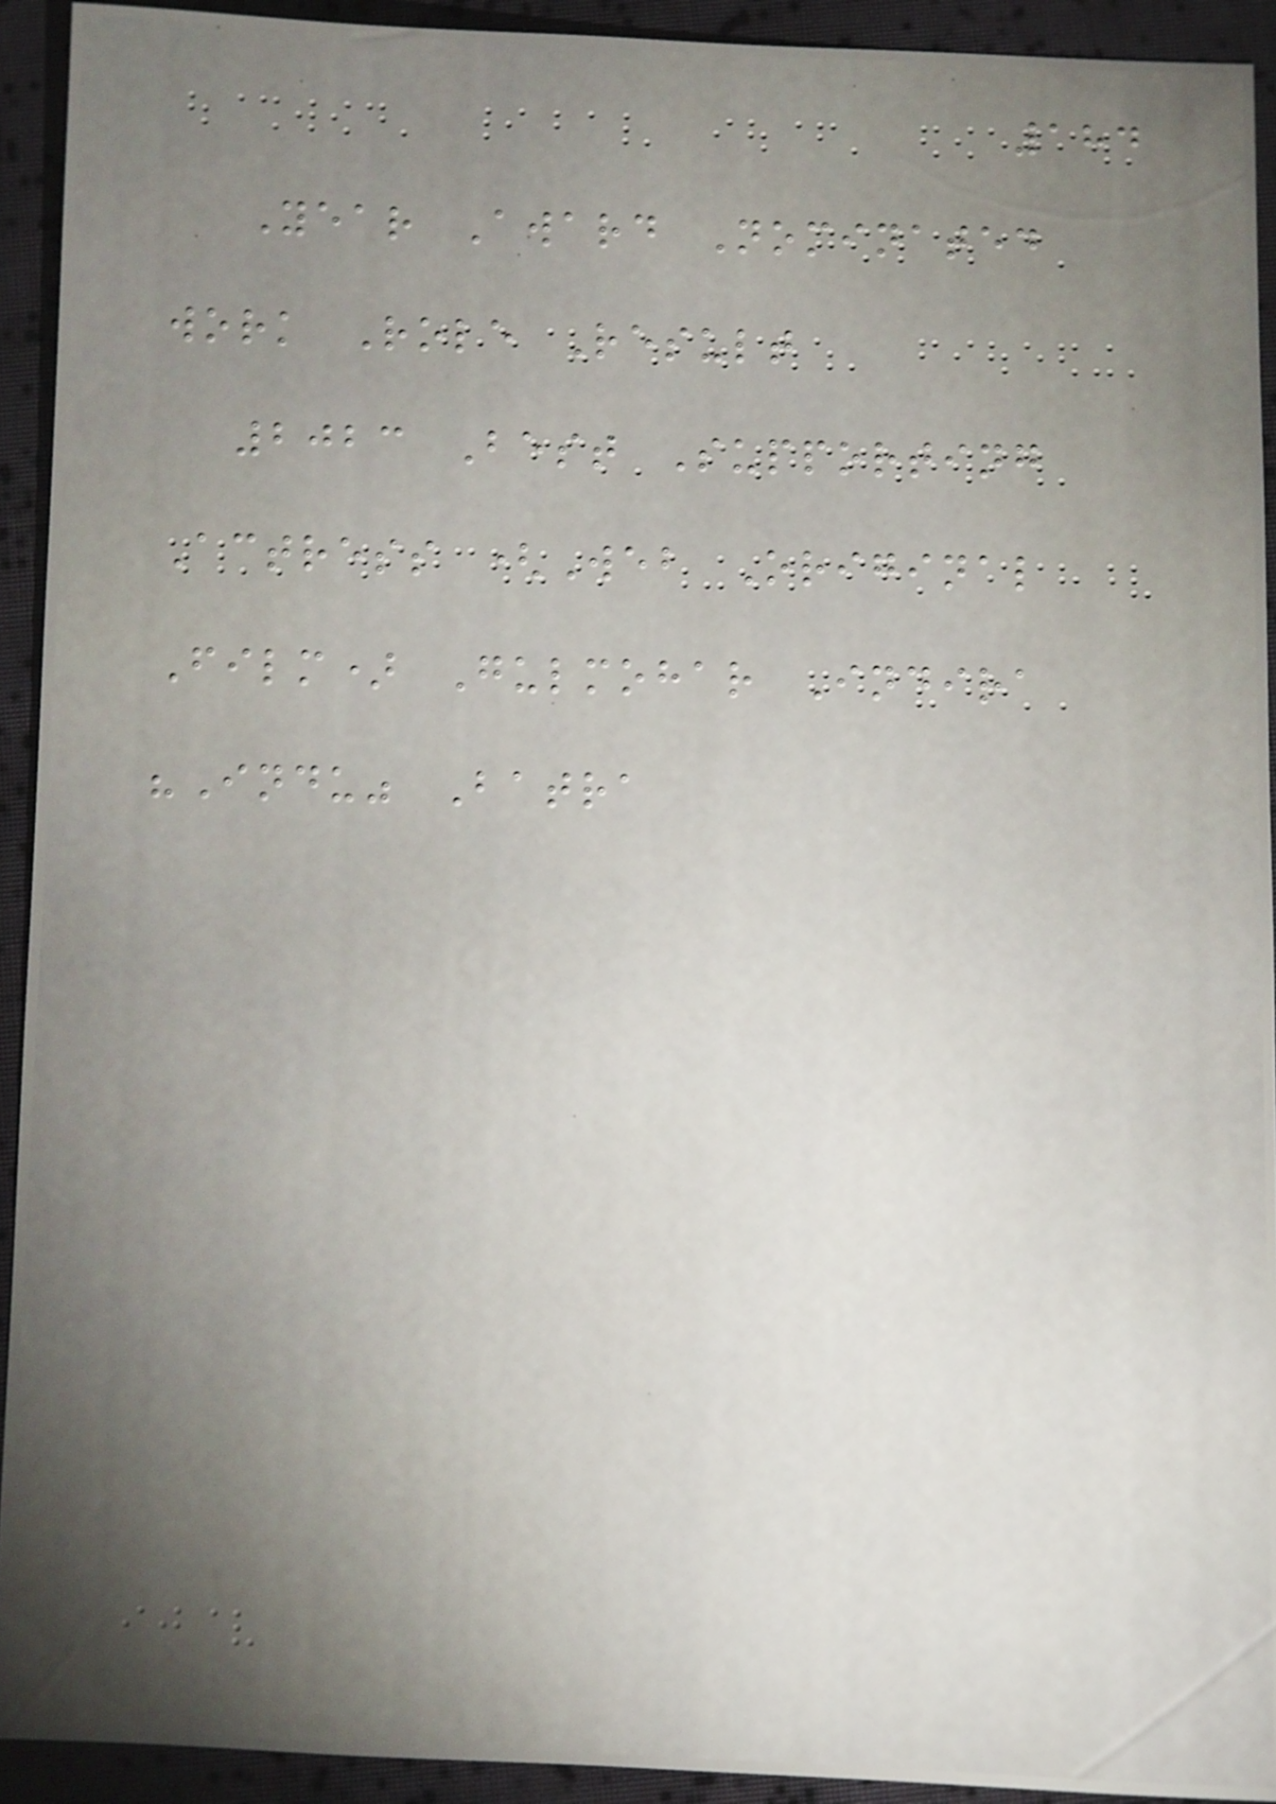184
Year Award Nominated
work Role Result
2023 Best Supporting
Actress (Web Original
Film) Gulmohar Indira
"Indu" Batra
